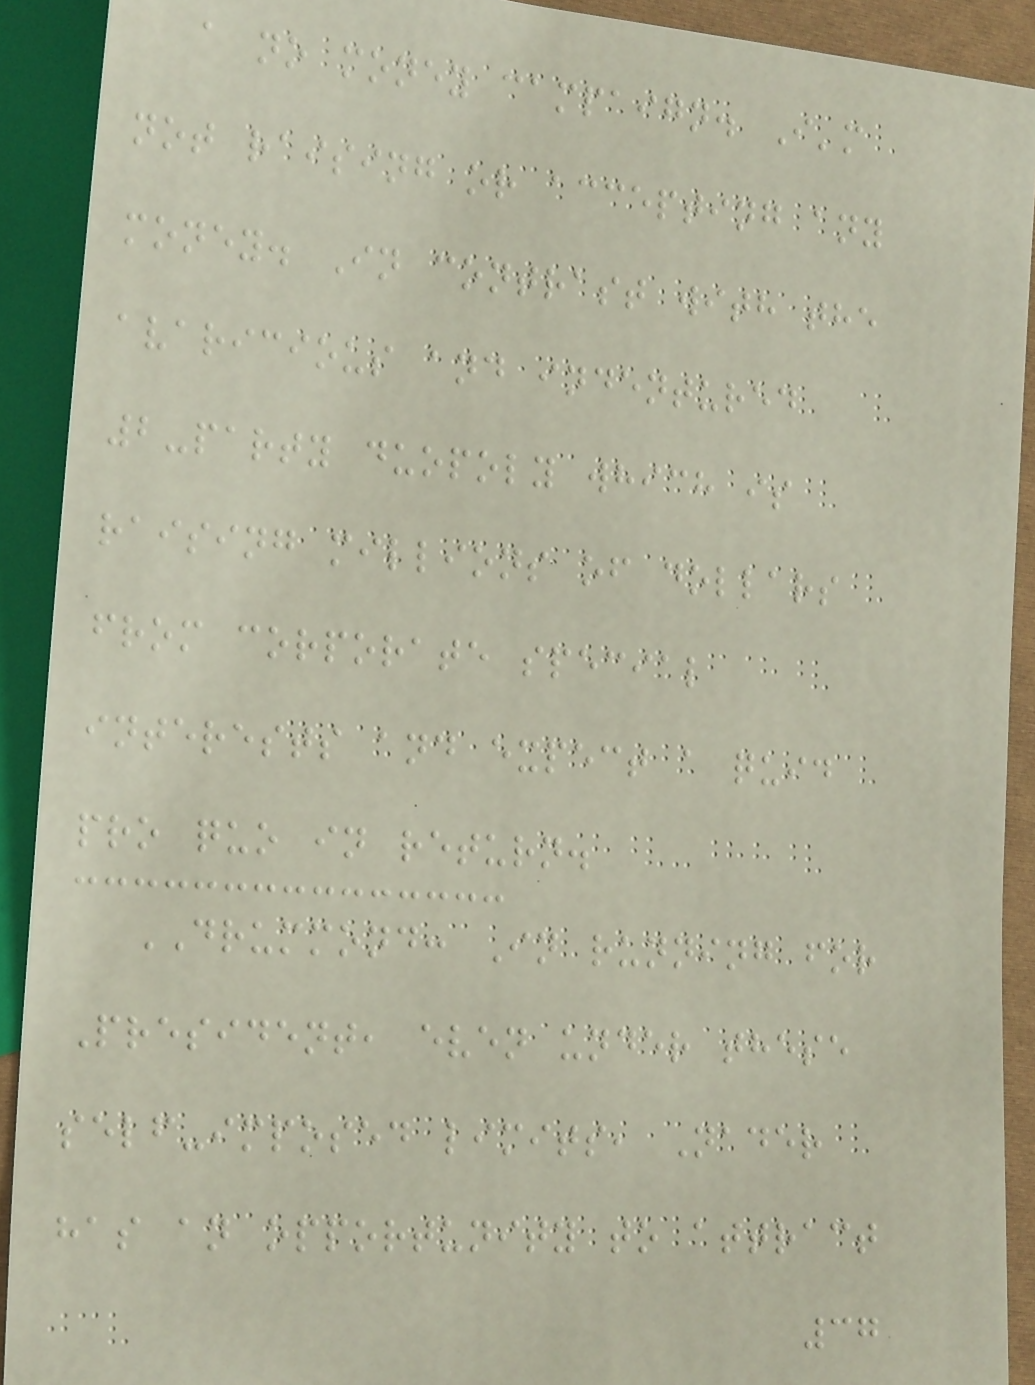a no money campaign. I'm
not raising or accepting any
money. In contrast with the
avaricious and indentured
2-party duopoly which is
raising millions of dollars
from corporate special
interests and expect a quid
pro quo in return.
DRUMMOND: In running for
President, even under these
self-imposed limits, Nader
has an opportunity to attract
37
